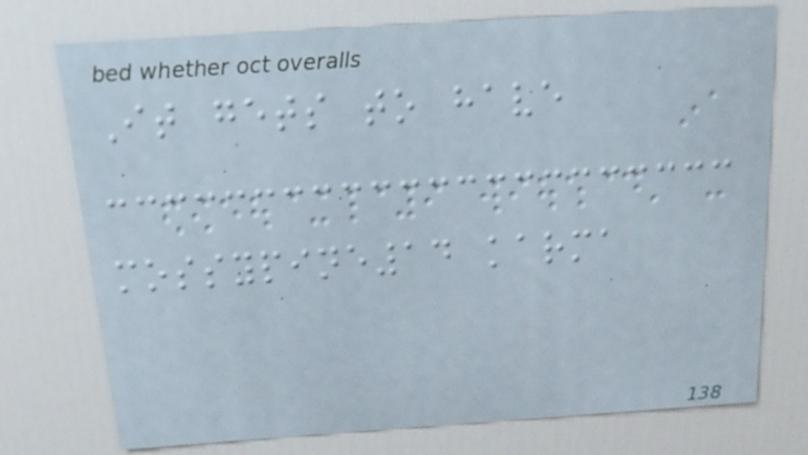It gets to have
mossypine14 karma
